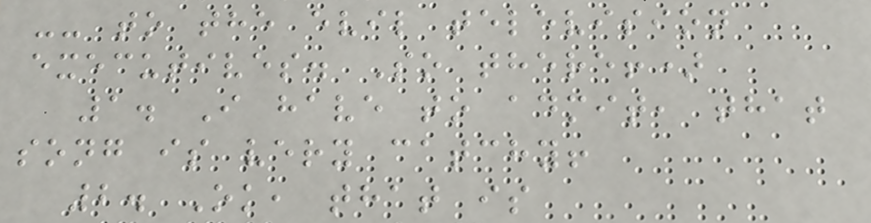-- to the evil television
executives. So there!)
1. I have to admit, that
song is very catchy!
2. Ok, that is
